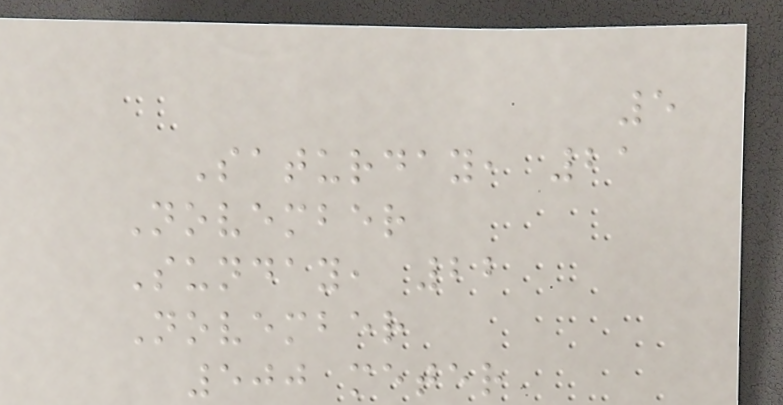5
Saturday, 21
November
Sunday, 22
November
500 meter
